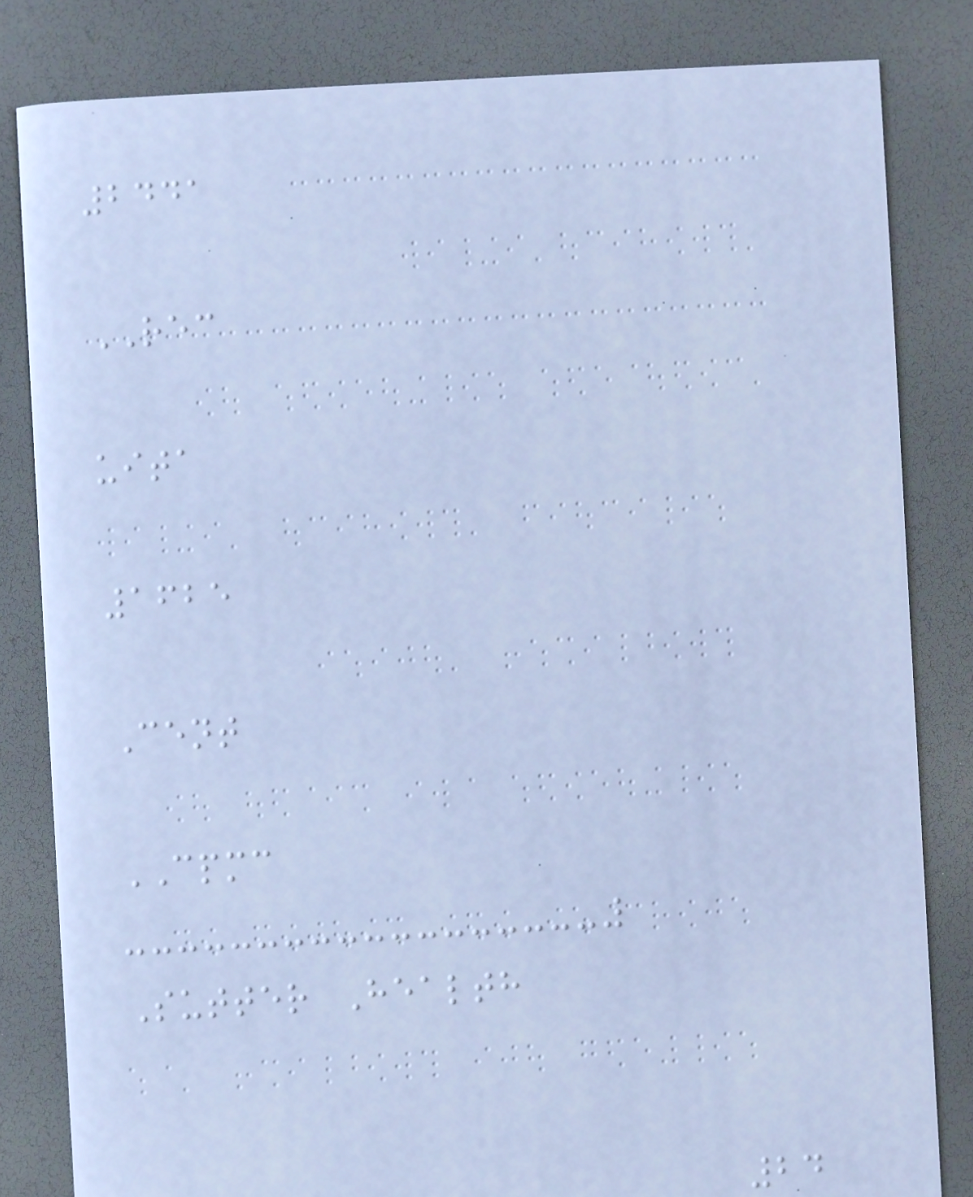2441
REC
uita
1625
Cent
CPMC
Sutter Health
24
